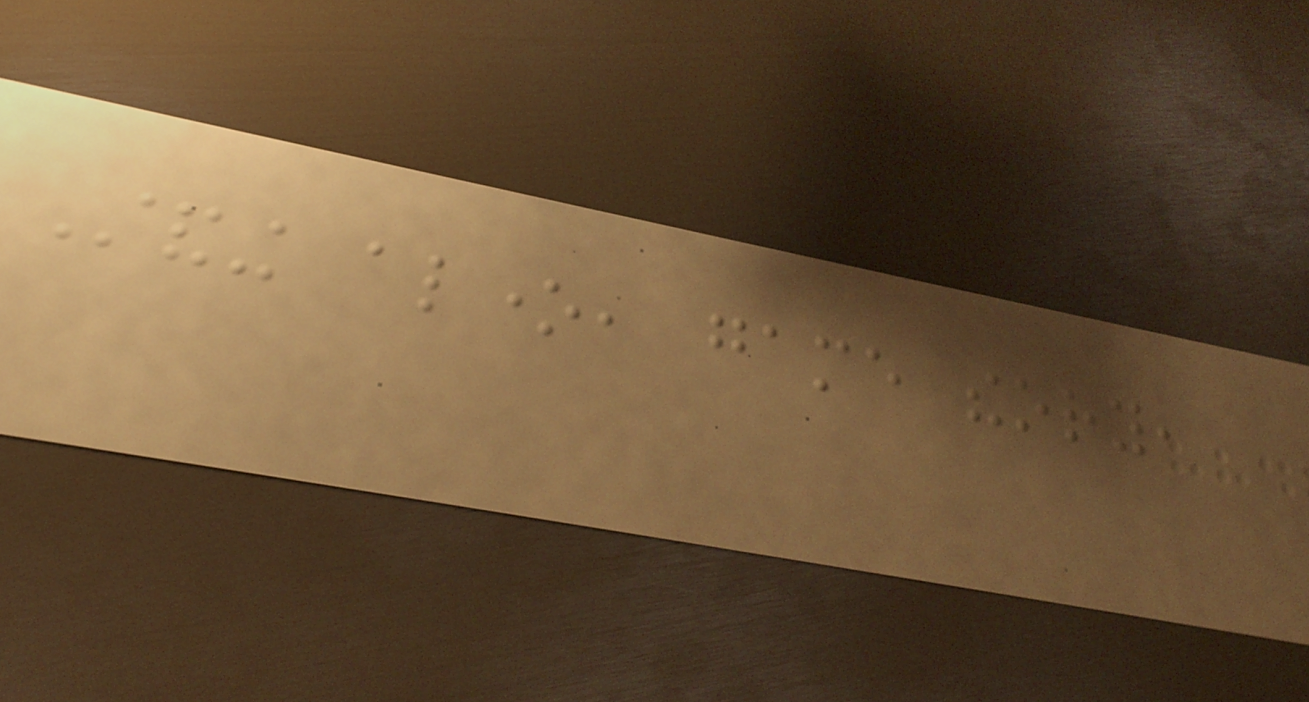Standing alone, game theory,
